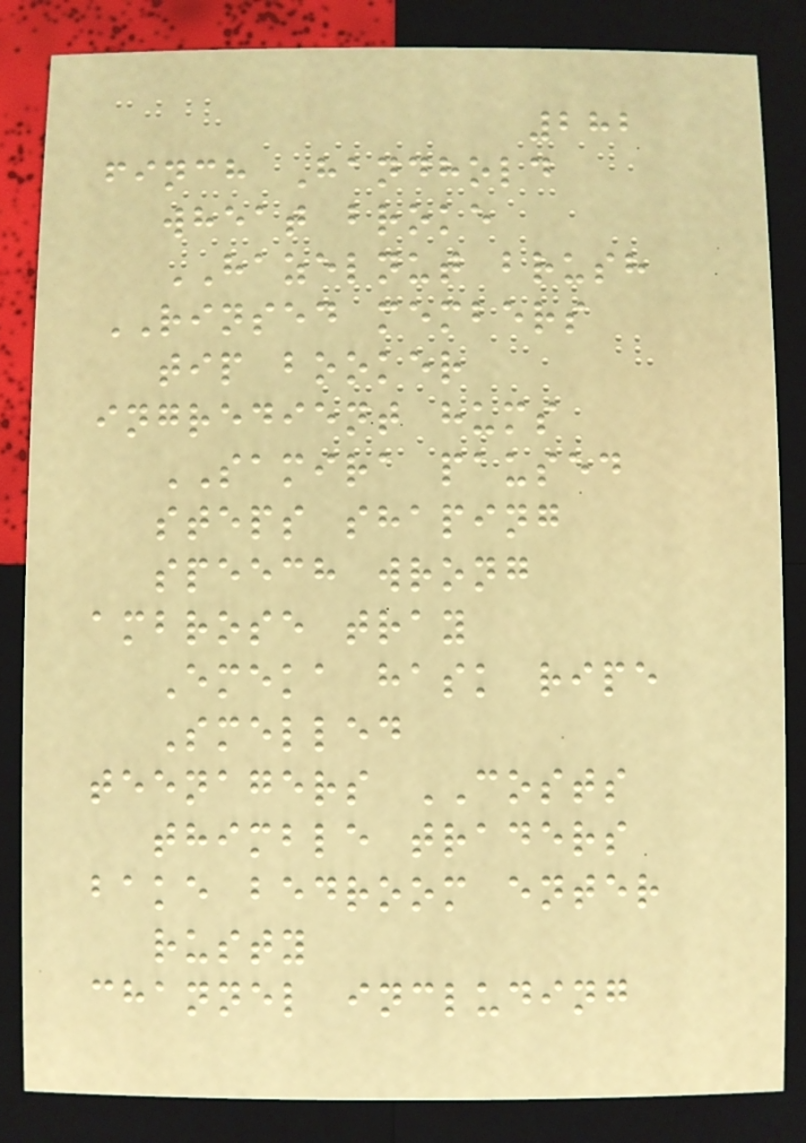282
finch Handhold
wheat broke
HAZELNUT brush
RINSED members
tip booker
ingredient hums
SAMIRA paused
steps shaping
speech wrong
ambrose tray
Emeka hask ripe
Smelled
teenagers COSTS
thimble traders
bake bedroom enter
rusty
channel including
